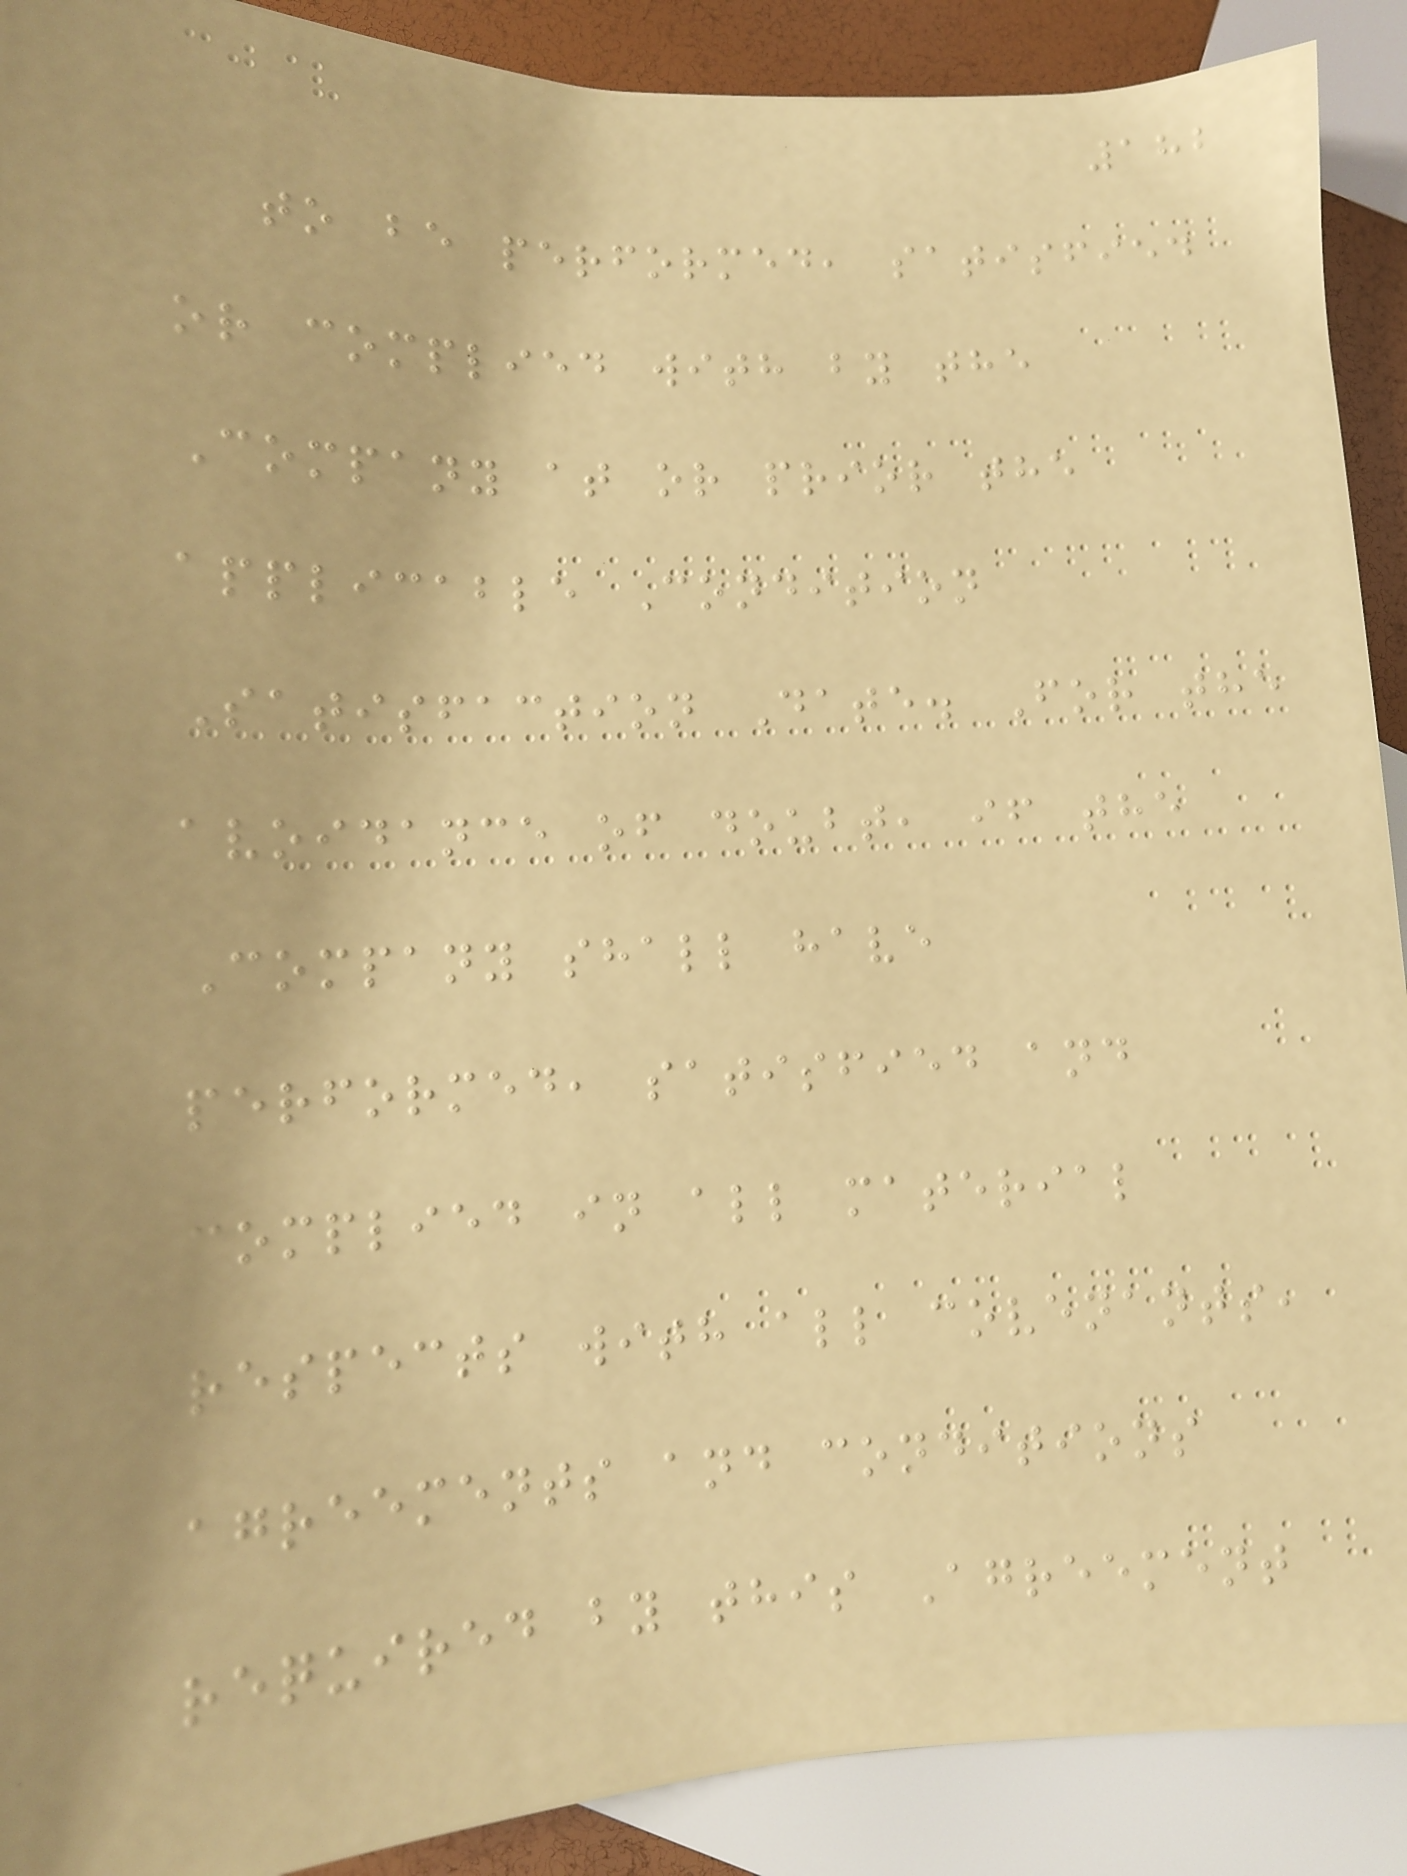182
to be performed, satisfied
or complied with by the
Company at or prior the
applicable Condition
Satisfaction Date. For the
avoidance of doubt, if the
Company shall have
performed, satisfied and
complied in all material
respects with all covenants,
agreements and conditions
required by this Agreement
